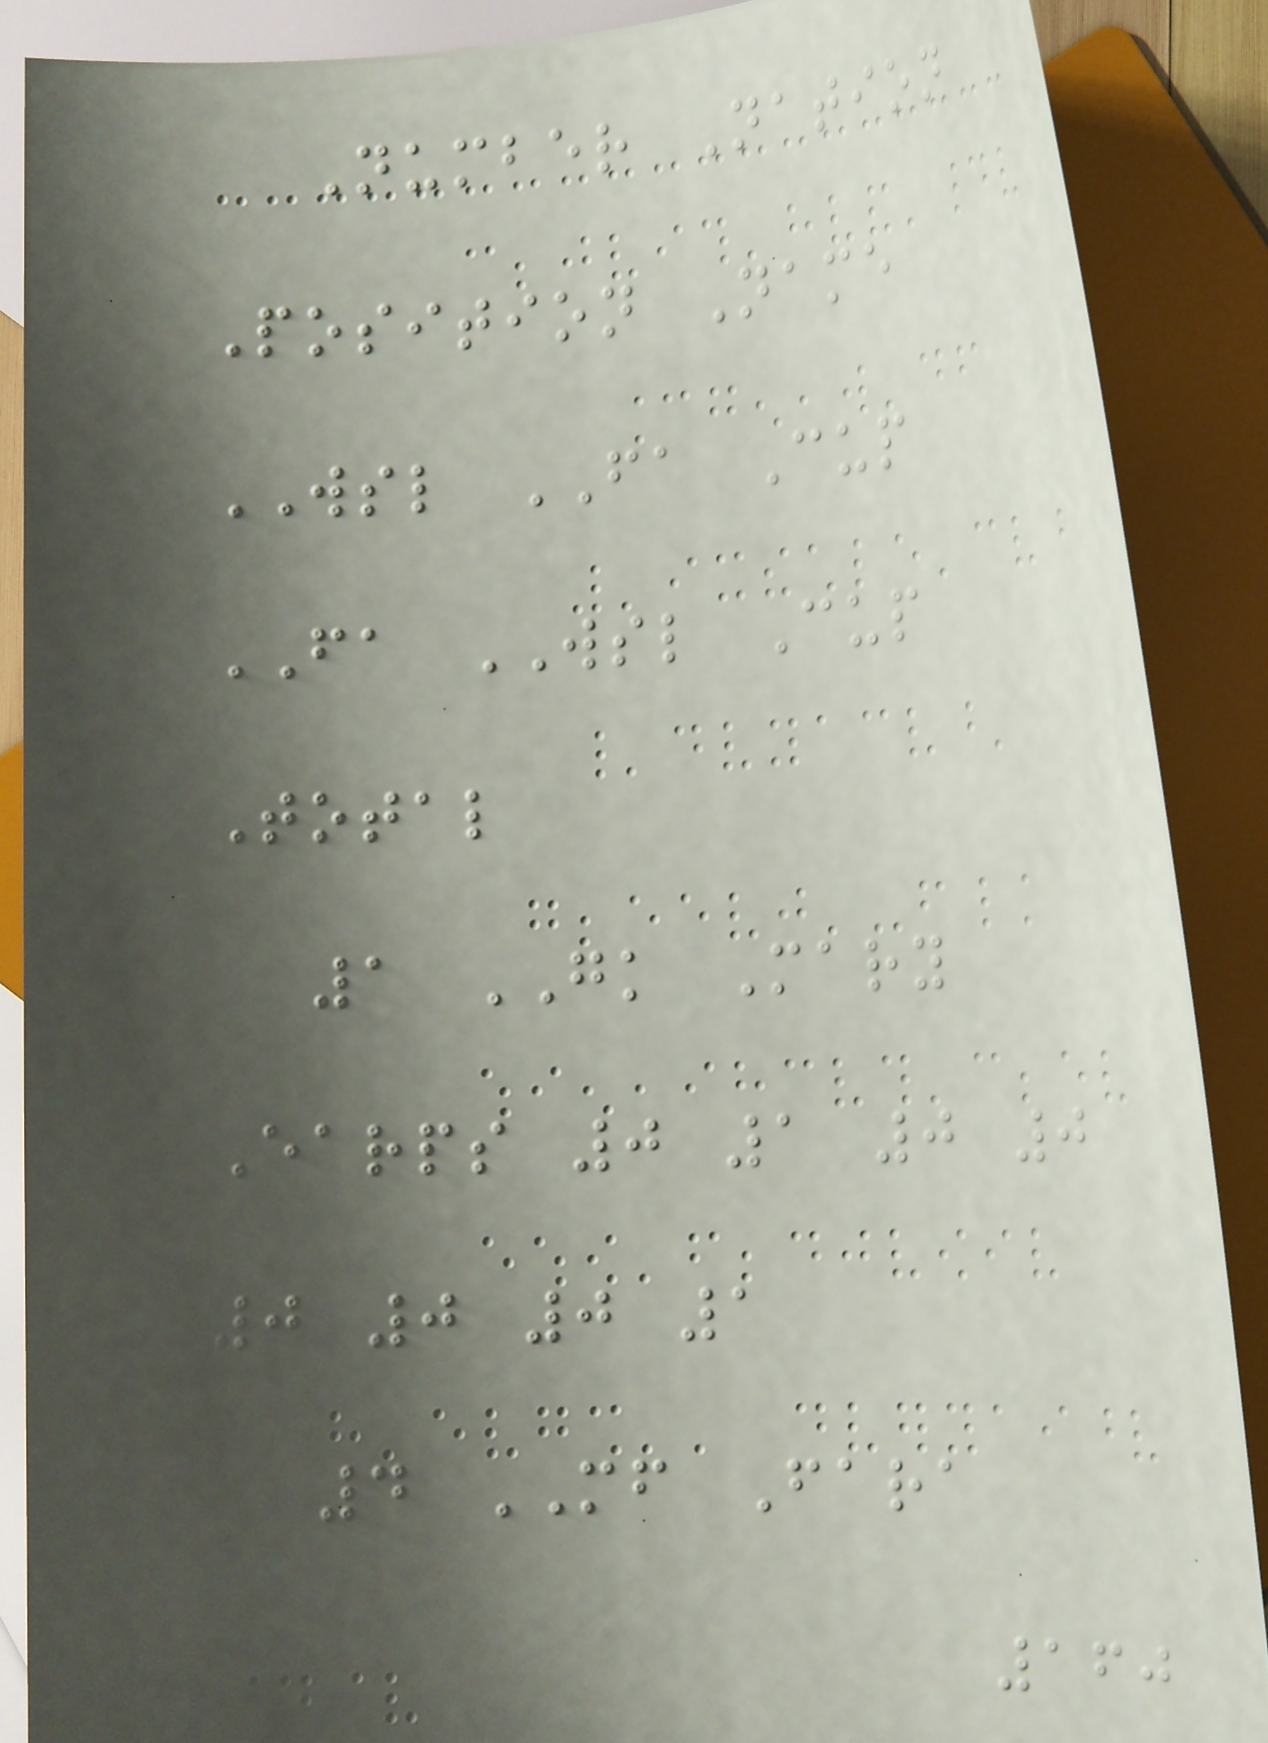Number Nation
Position Name
WSL FA Cup
FA WSL Cup
Total
1 GK Mary
Earps 0 1 0 0
0 0 0 1
4 MF Fara
160
